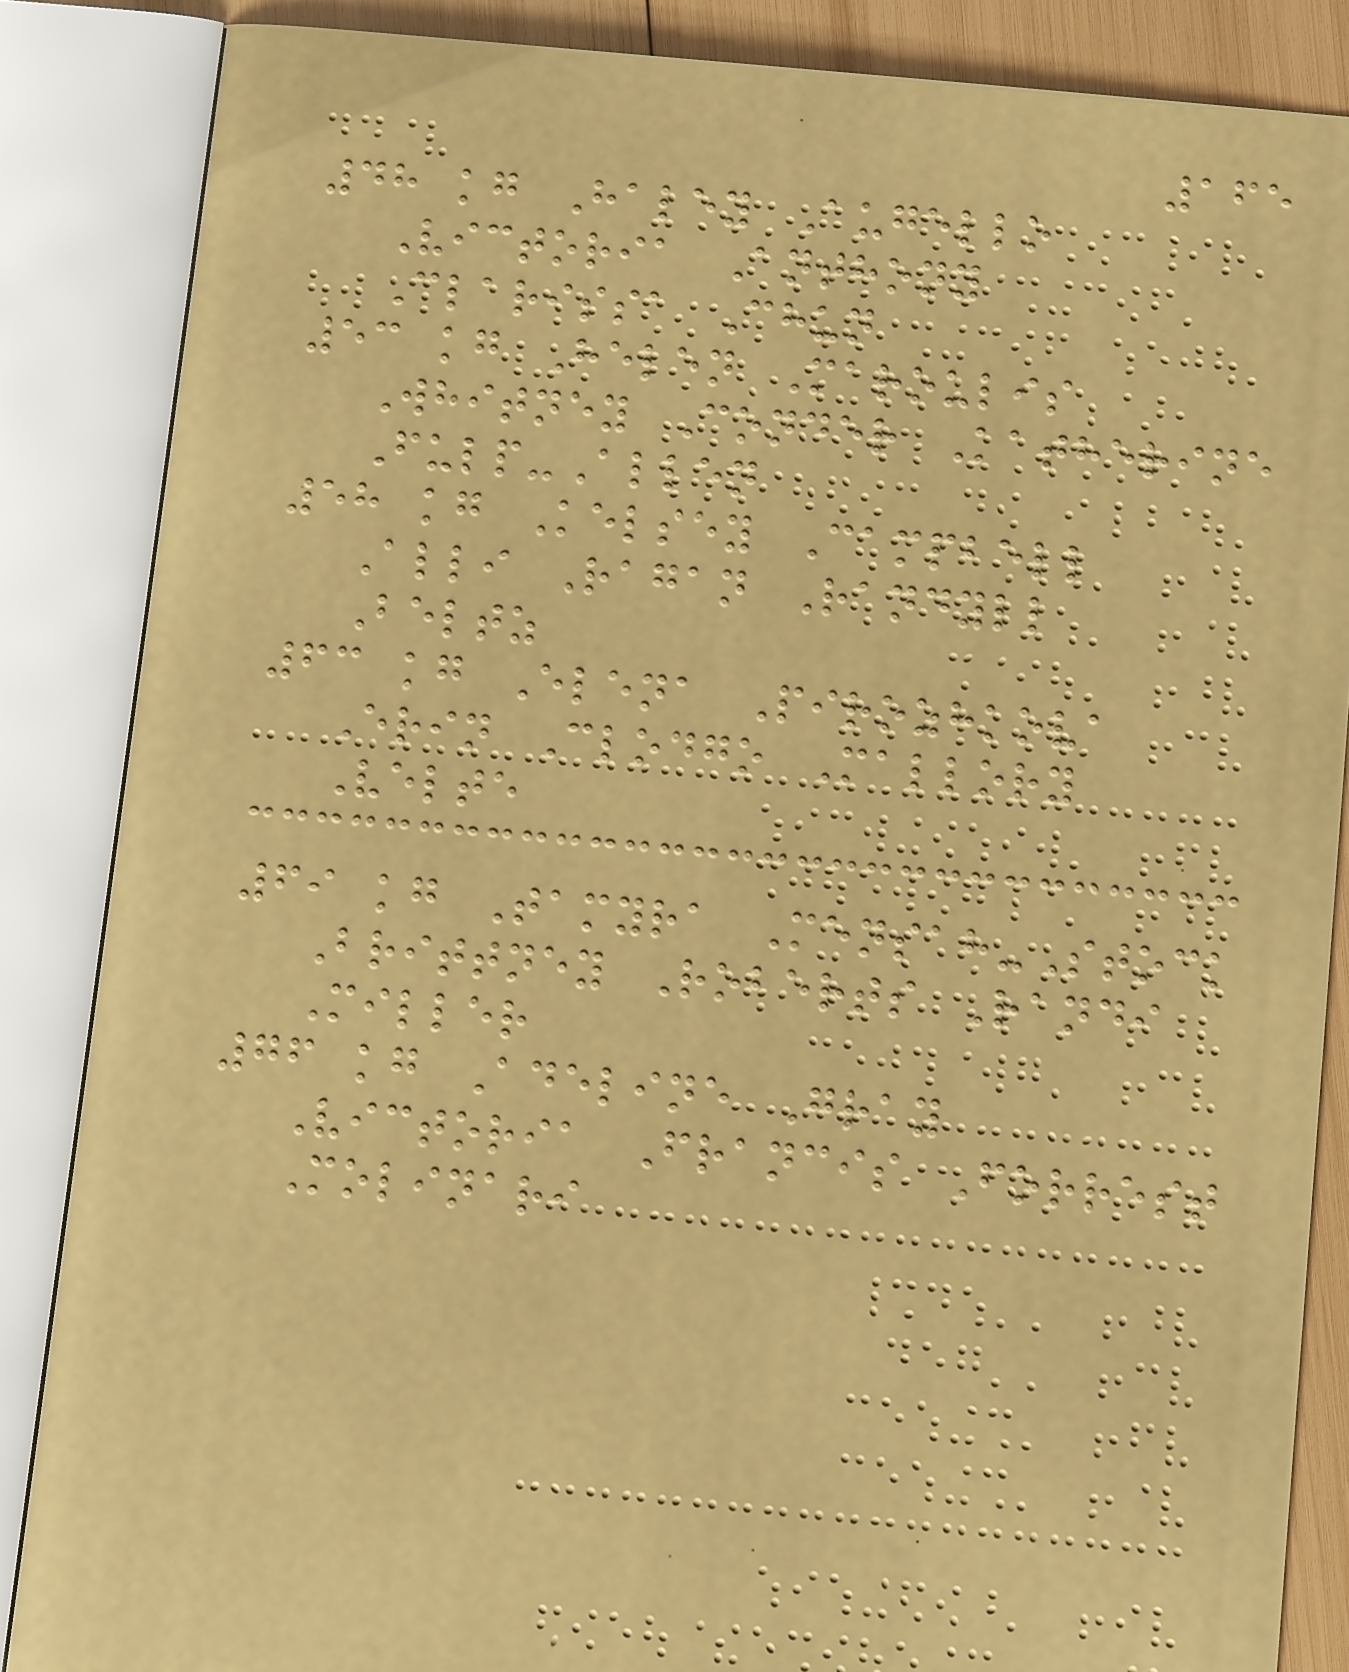165
48 kg Haley Augello
Victoria Anthony
Clarissa Chun
53 kg Helen Maroulis
Whitney Conder Katherine
Fulp-Allen
58 kg Kelsey Campbell
Alli Ragan Randyll
Beltz
63 kg Elena Pirozhkova
Erin Clodgo Mallory
Velte
69 kg Tamyra Mensah-Stock
Brittney Roberts Randi
Miller
76 kg Adeline Gray
Victoria Francis Forrest
Molinari
